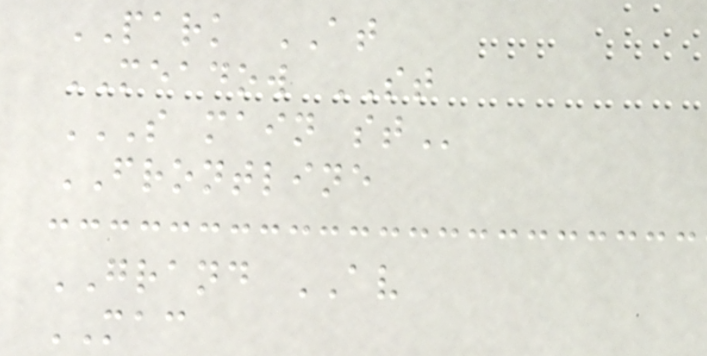PARK AT
MEADOW ST
S MAIN ST
FRONTLINE
GRAND AV
MAC
